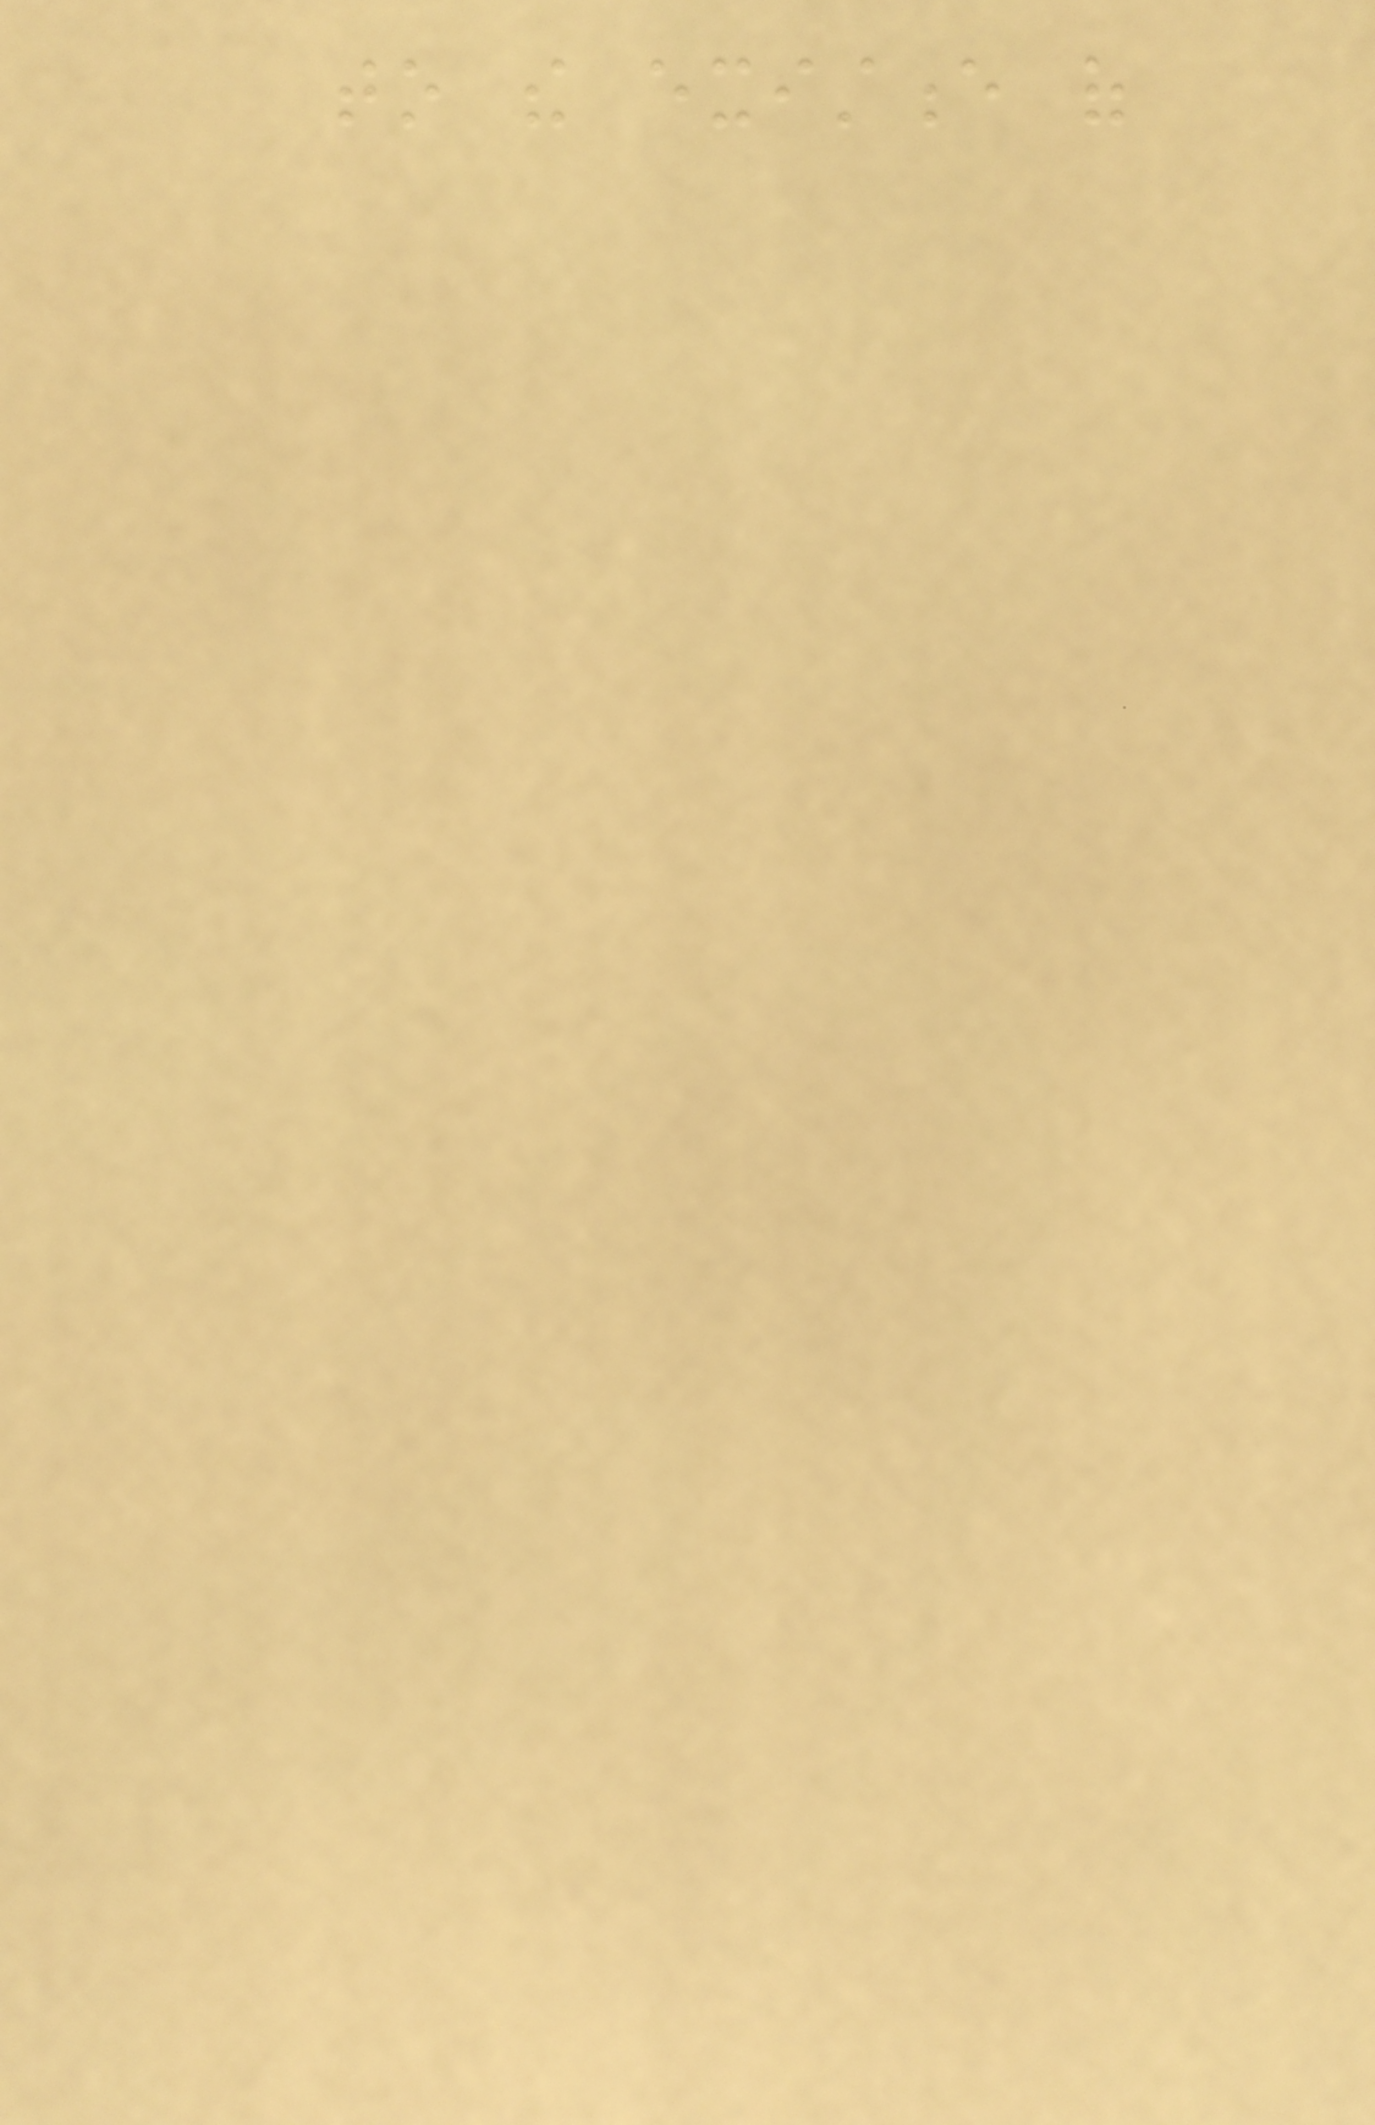to the existence of
